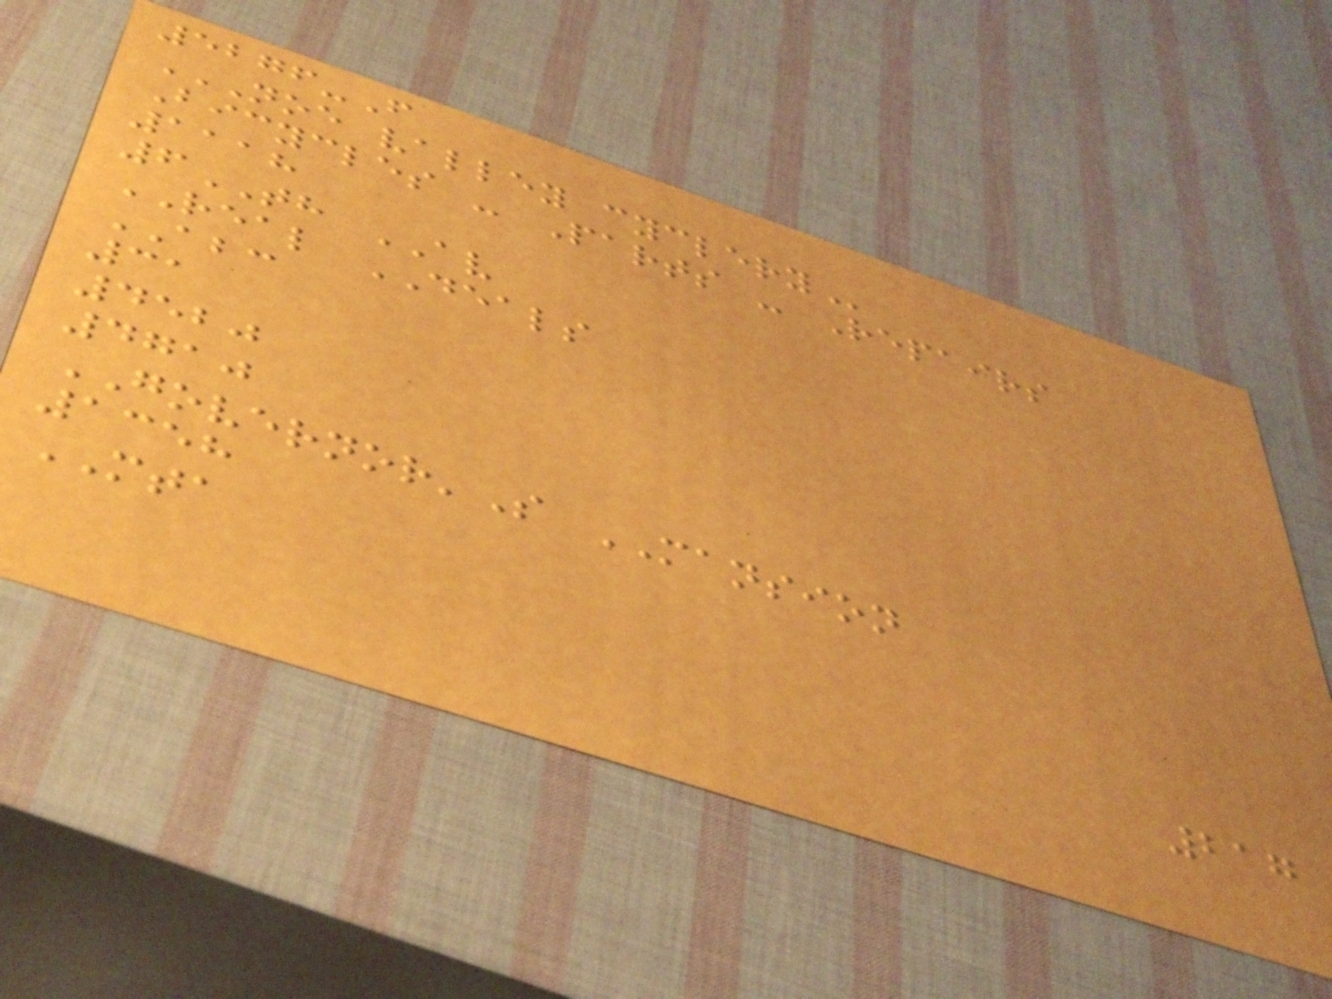5276-F
NOE VALLEY CYCLERY
Bicycles - Parts - Repairs
1118
6TH AV
REAL DEALS
ABC
31
4520
4710
GOVERNOR'S MANSION
1358
MTA
217
